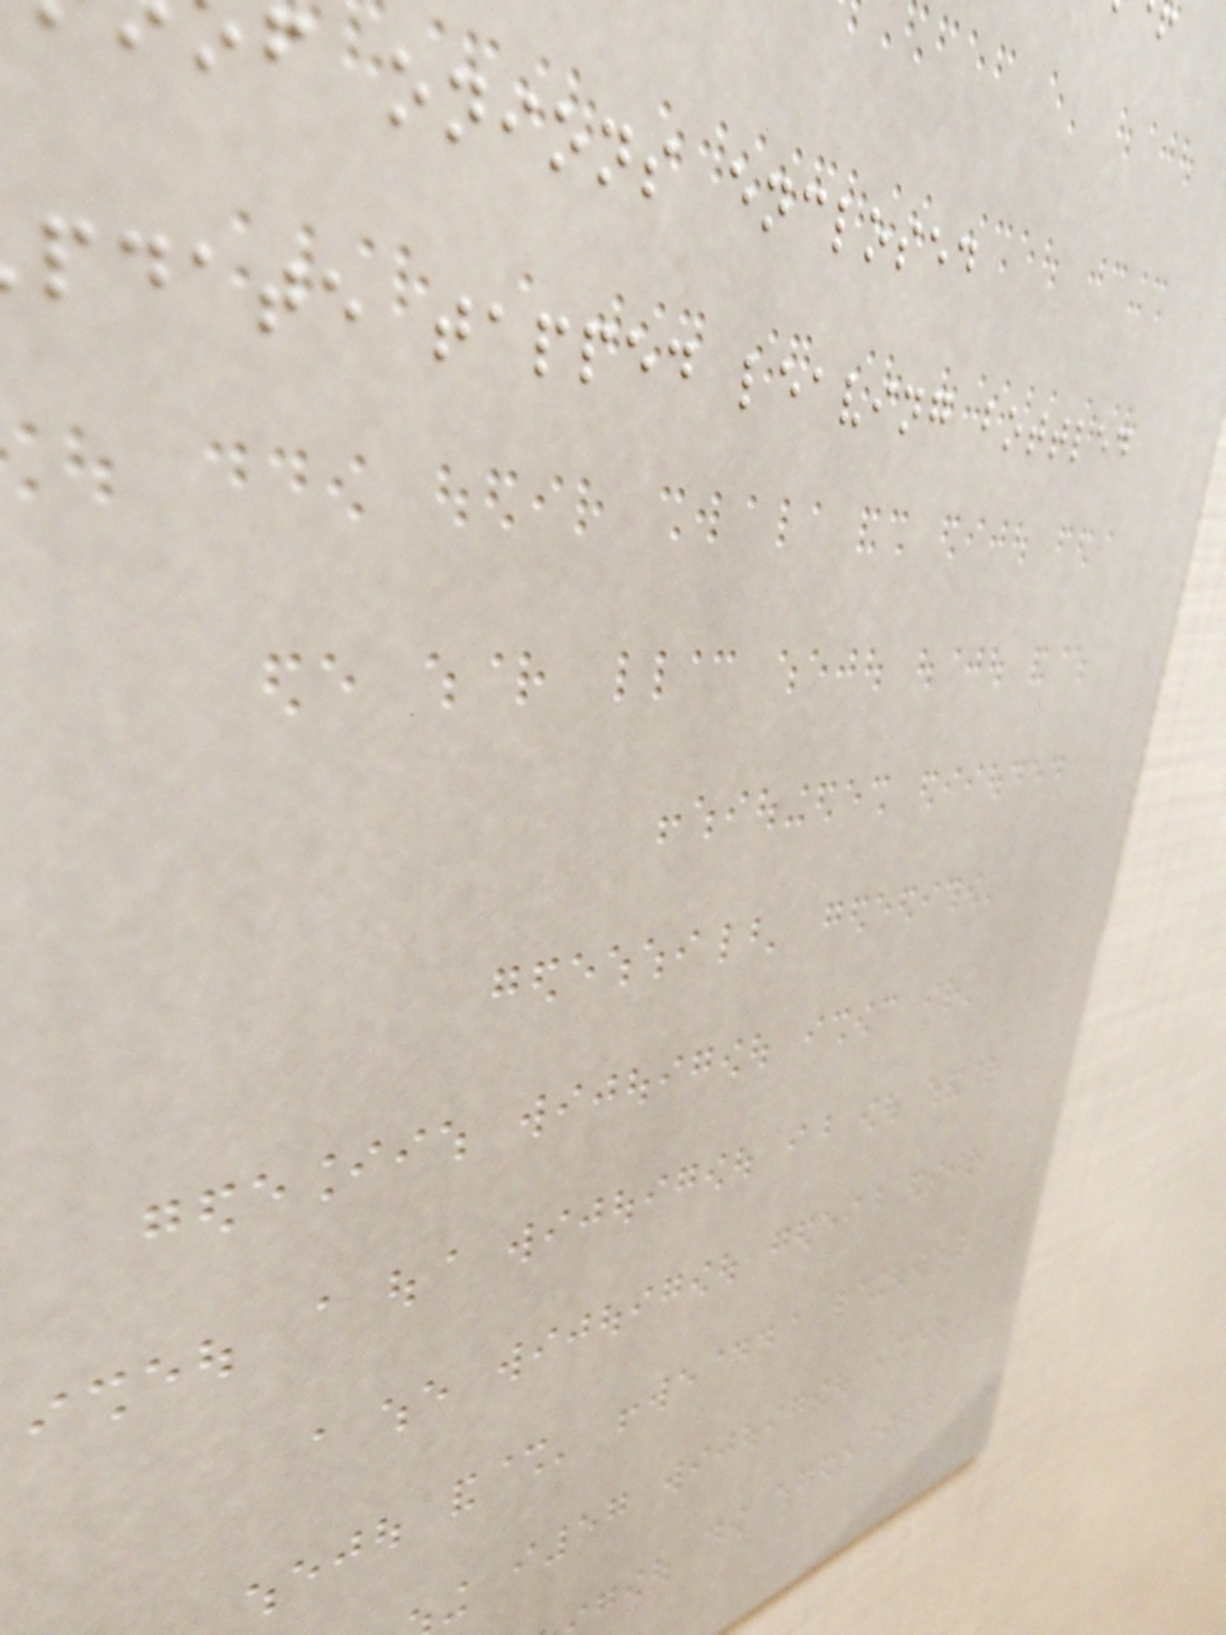f onions enclosed
pdate tapped leaving bottled
